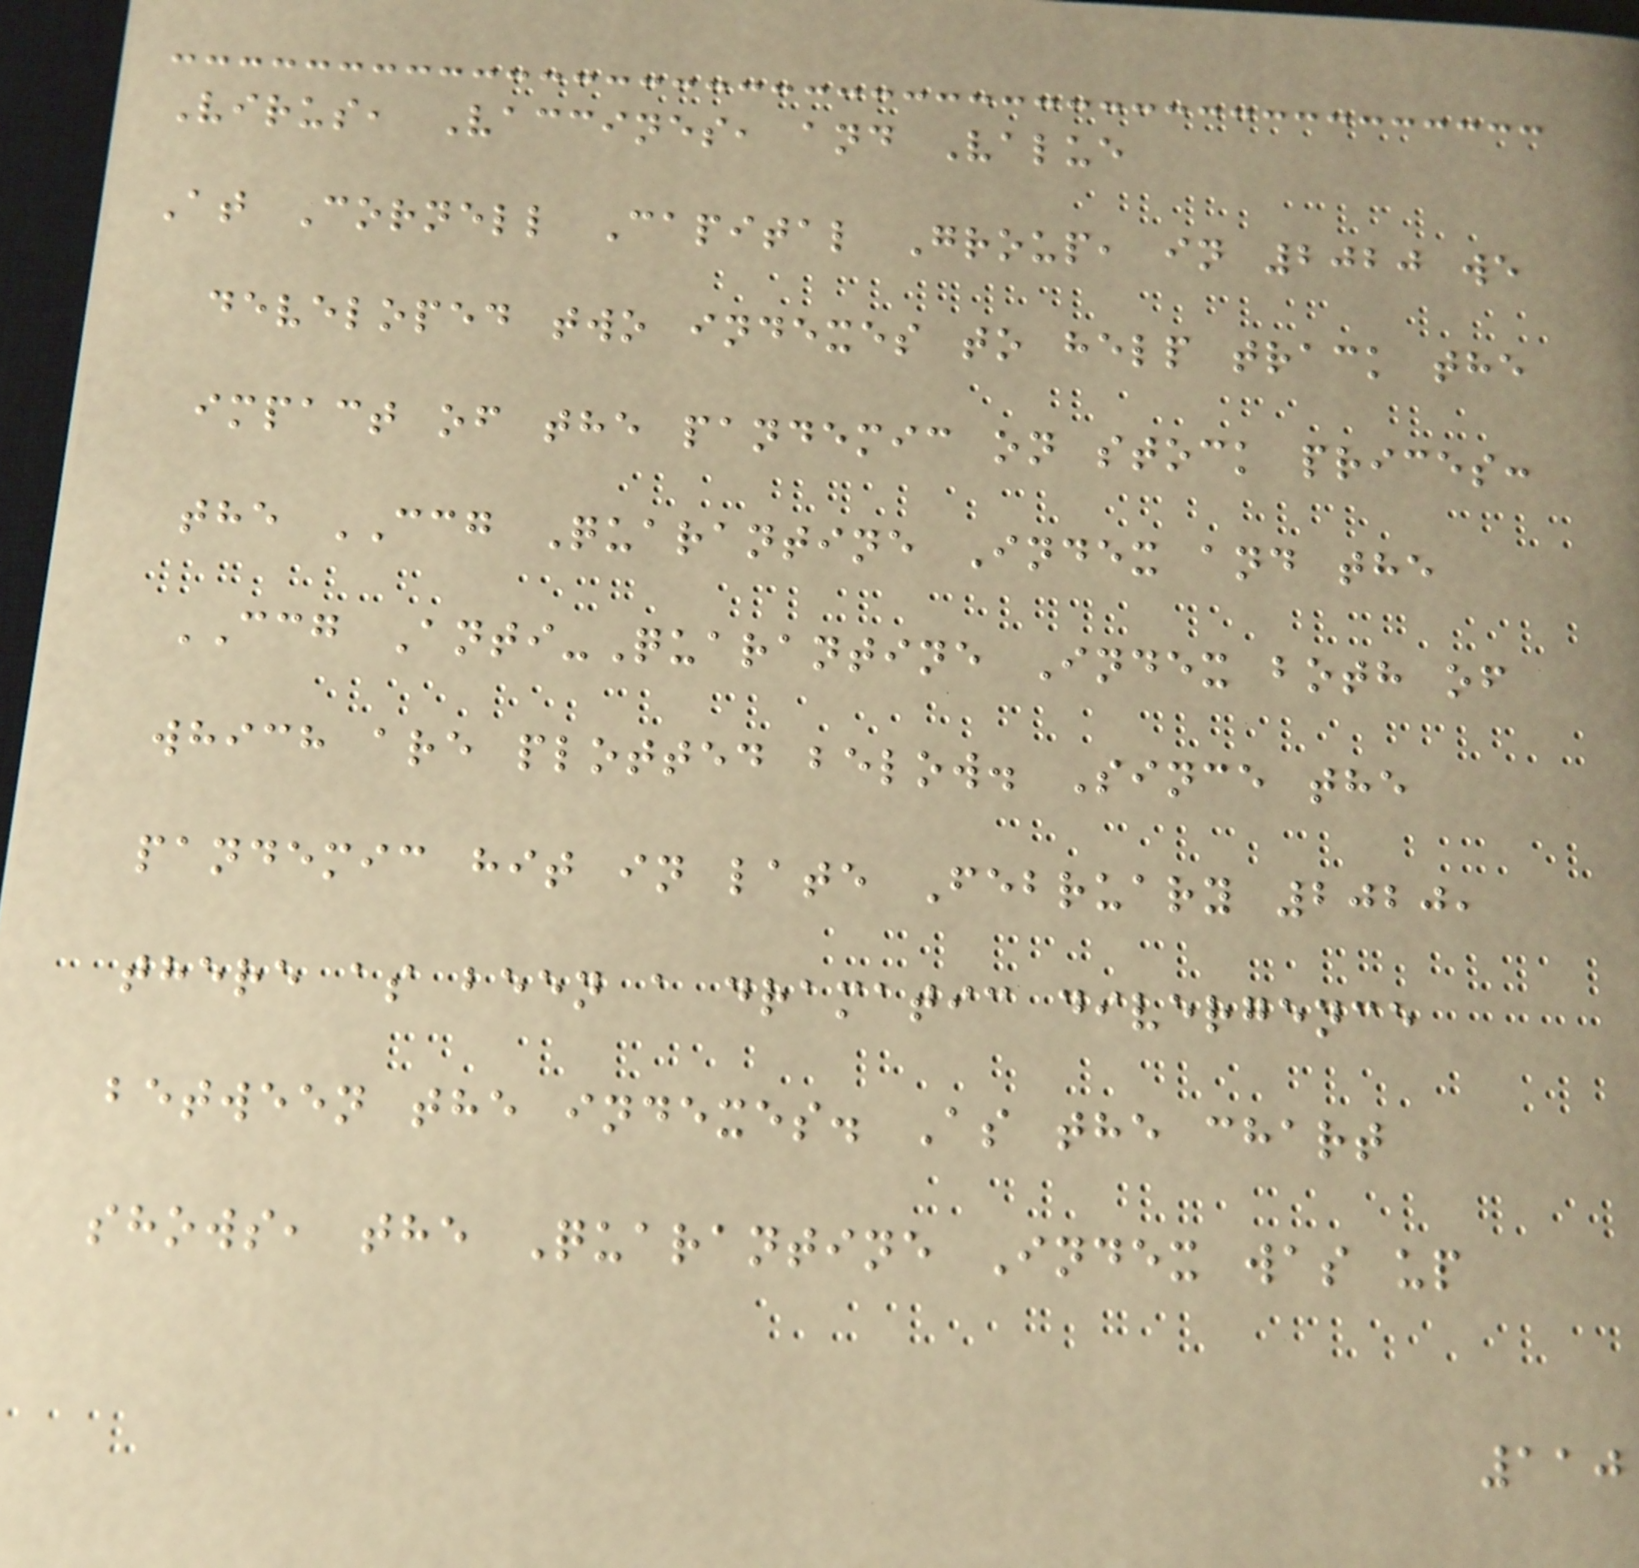Virus, Vaccines, and Value
At Cornell Capital Group, in 2020 we
developed two indexes to help track the
impact of the pandemic on stock prices:
the CCG Quarantine Index and the
CCG Anti-Quarantine Index both of
which are plotted below. Since the
pandemic hit in late February 2020,
there as been a dramatic divergence
between the indexes. As the chart
shows, the Quarantine Index was up
110
